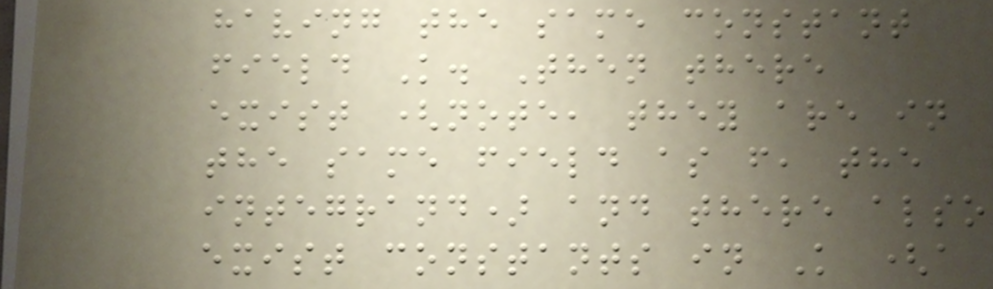having the same constant
field K. Then there
exist (note, they are in
the same field as f, the
integrand) and there also
exist constants in K (a
